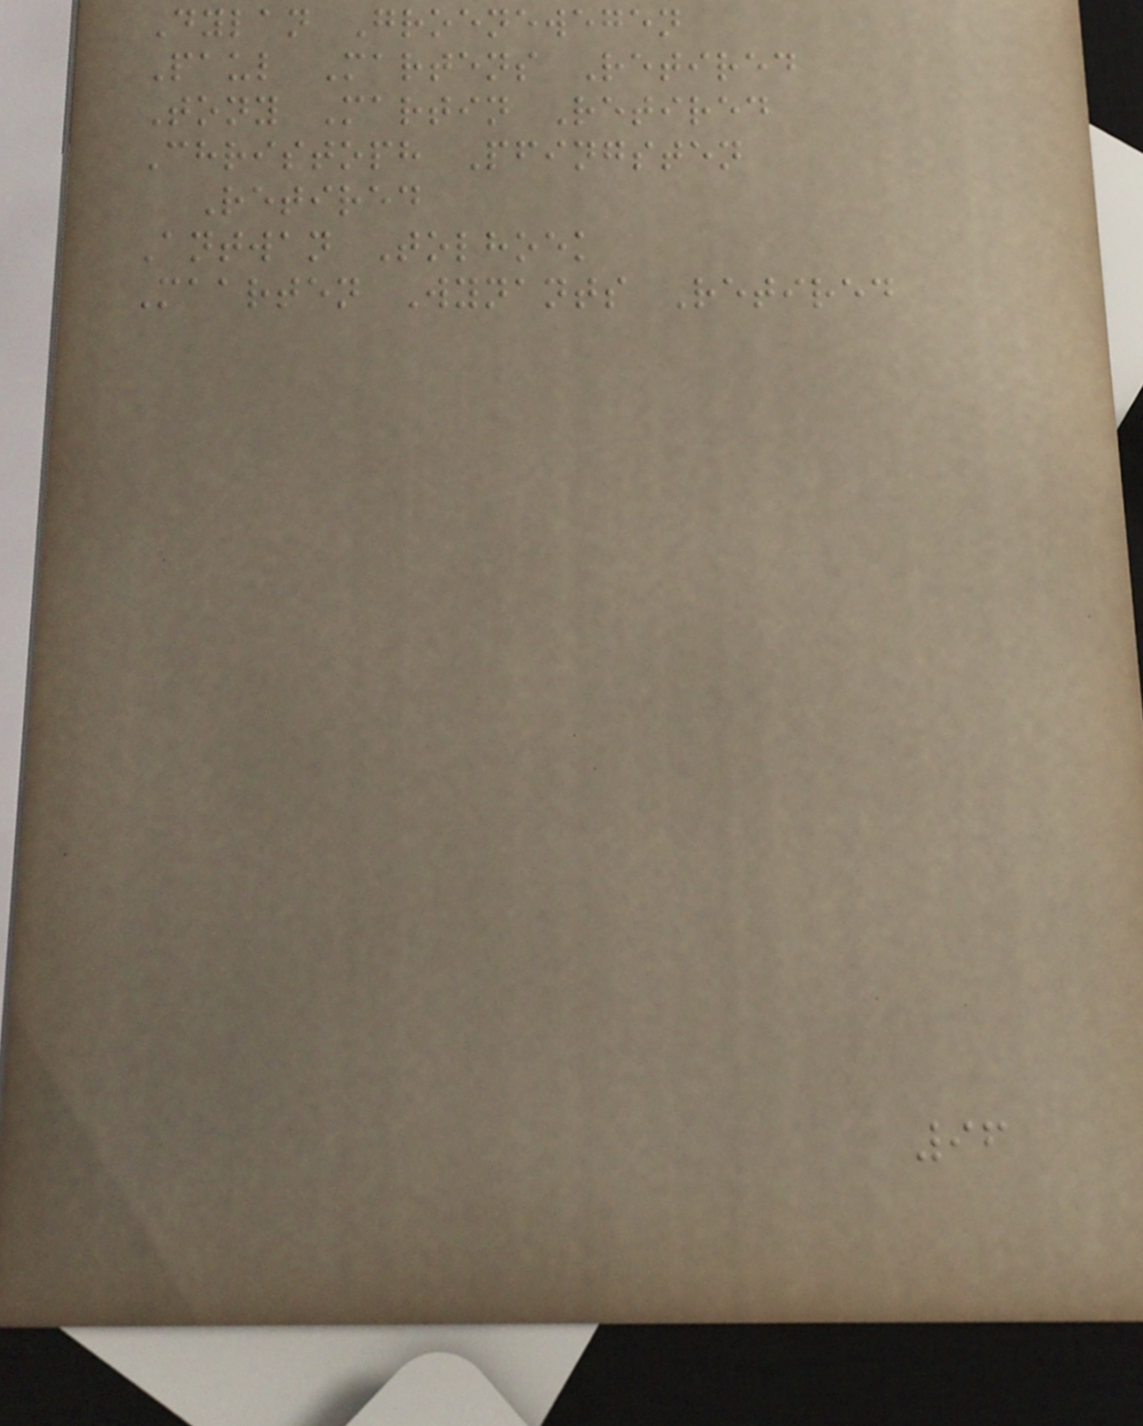Dylan Groenewegen
Paul Martens Retired
Tony Martin Retired
Christoph Pfingsten
Retired
Antwan Tolhoek
Maarten Wynants Retired
96
